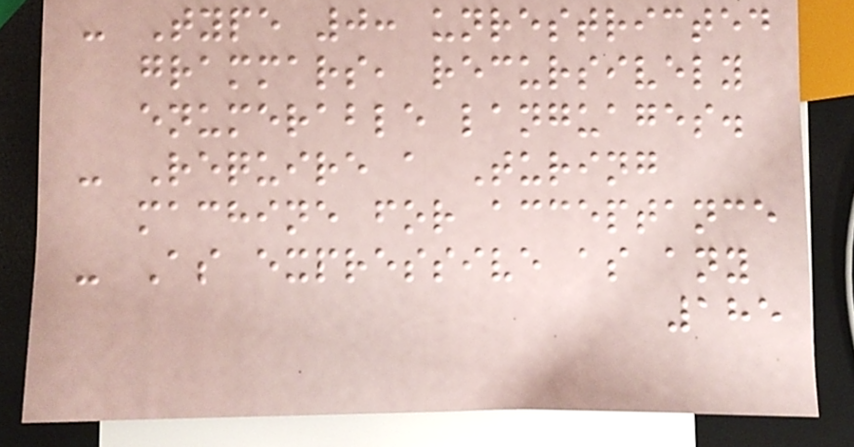- Type 0: unrestricted
grammars, recursively
enumerable languages.
- Require a Turing
machine for acceptance
- As expressive as any
185
